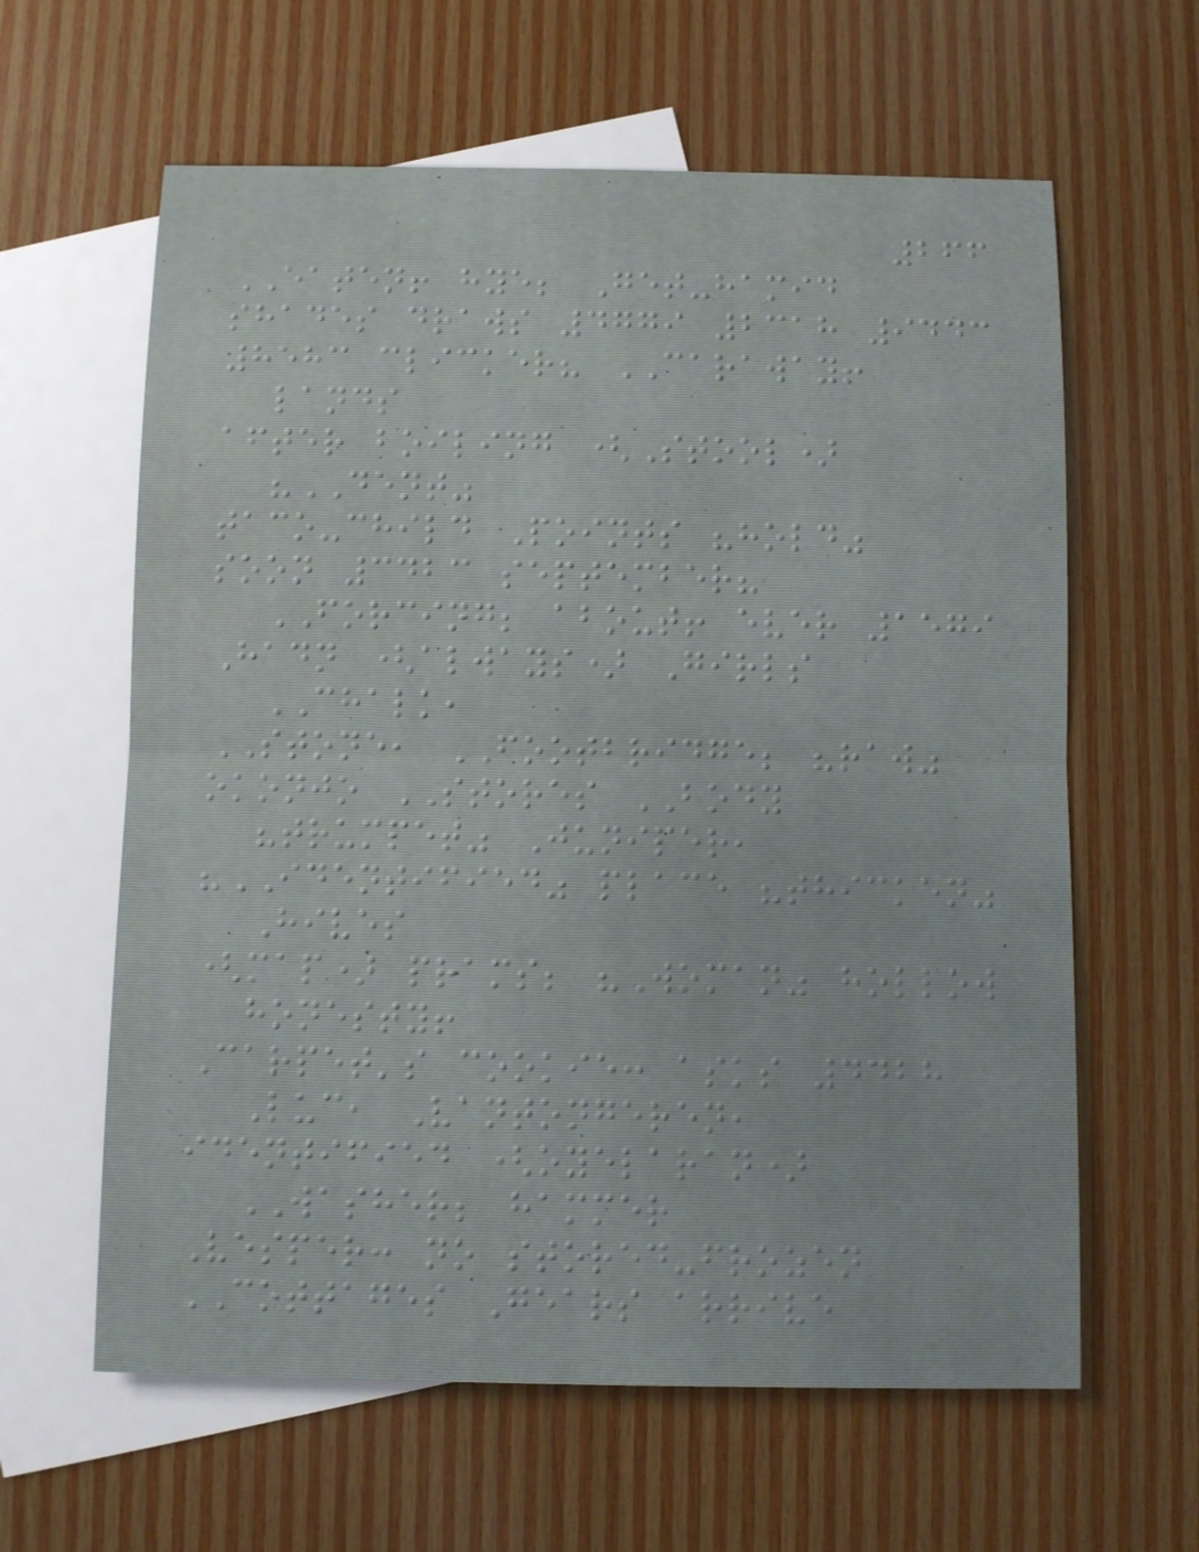266
EATEN! hye; Get-hamid
shades draws 4779 2318 9443
8583 clicker? CARAWAY!
lands
after boiling (Stool)
"DENT"
taco-child Points "hold"
soon 3423 september?
FORCING; about! ever 1579
Hadn (always) Girls
CHALK,
STONE, FOOTBRIDGE; "raw"
okonjo STORES BODY
"trumpet" Juniper,
"IDENTIFIED" place "thicken"
Hives
(map) prams; "Woman" hollow
honesty!
Carpet's cookie: asks 4428
Luc, Vantongeren,
identified (oyelaran)
WASHER; hammer
Vesper: no stored-frozen
COTTAGES Gears arrive
